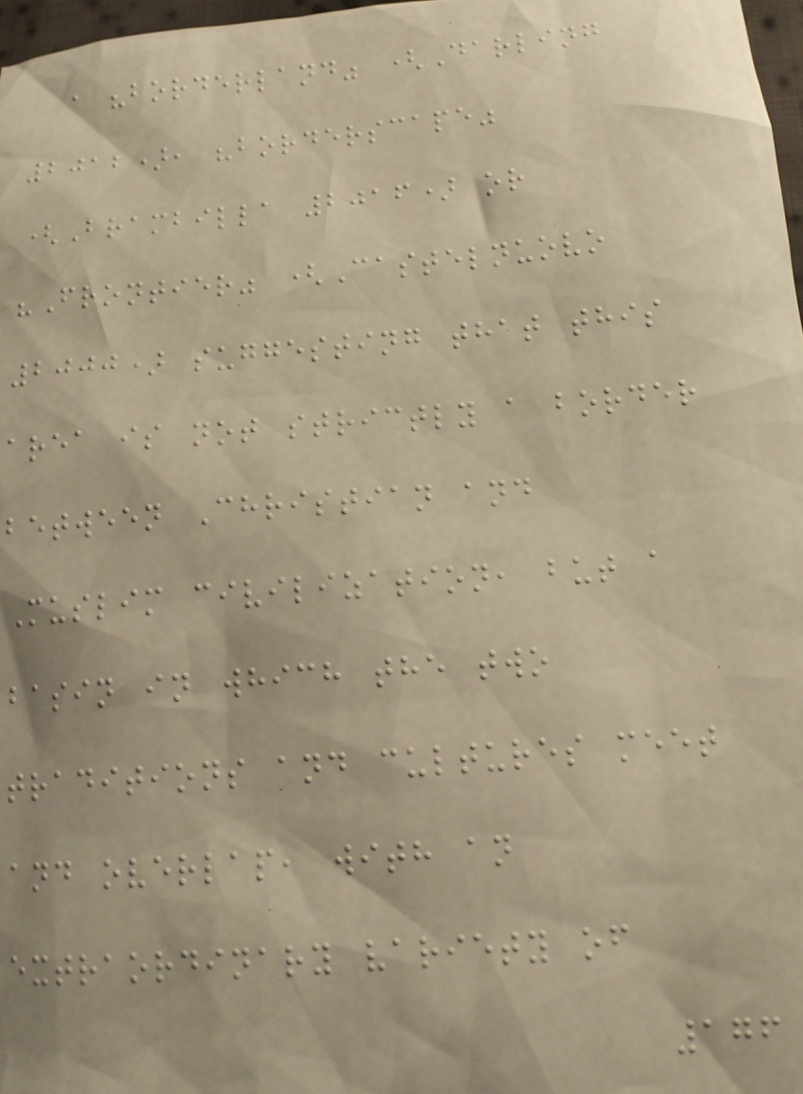a "borderland" (Darling
2012), "borderscape"
(Brambilla 2016) or
"Frontier" (Castelnuovo
2000) suggesting that this
area is not strictly a border
between Christian and
Muslim civilization, but a
basin in which the two
traditions and cultures meet
and overlap, with an
extraordinary variety of
176
